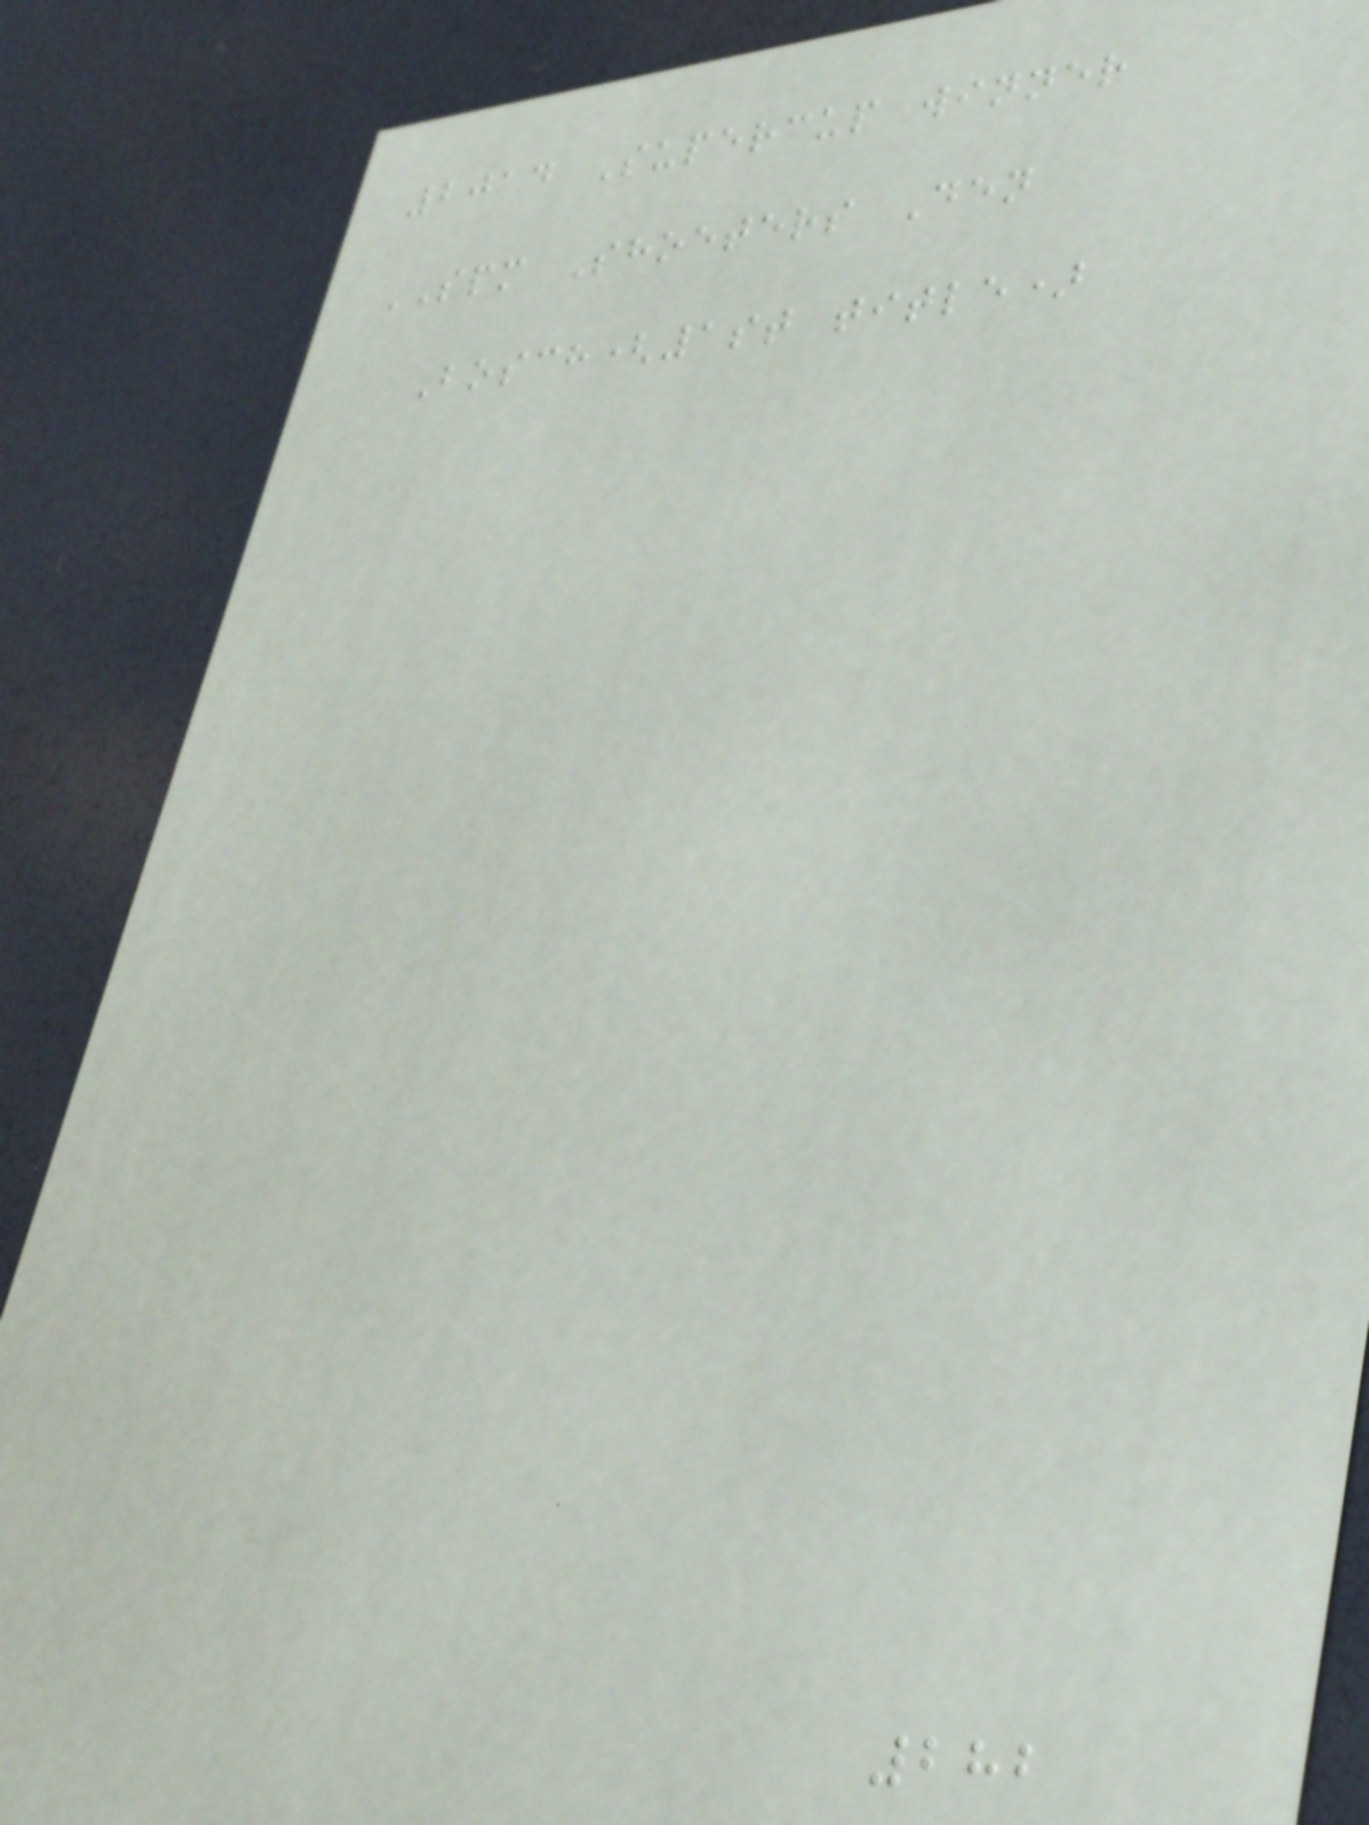2014 Supercup winner
SPM Shoeters Den
Bosch(1st title)
282
